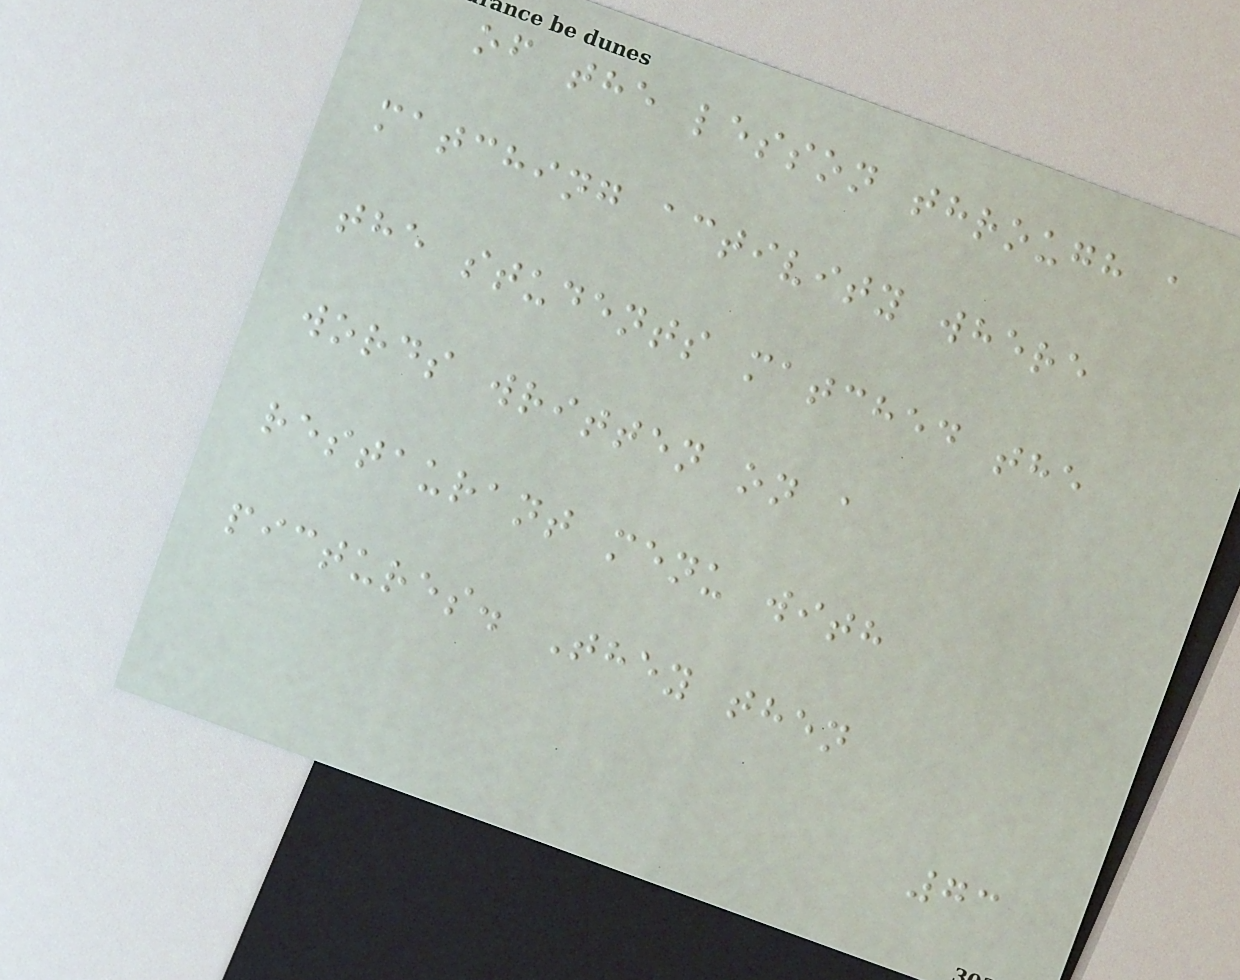of the lesson through a
matching activity where
the students matched the
words written on a
restaurant menu with
pictures. They then
73
